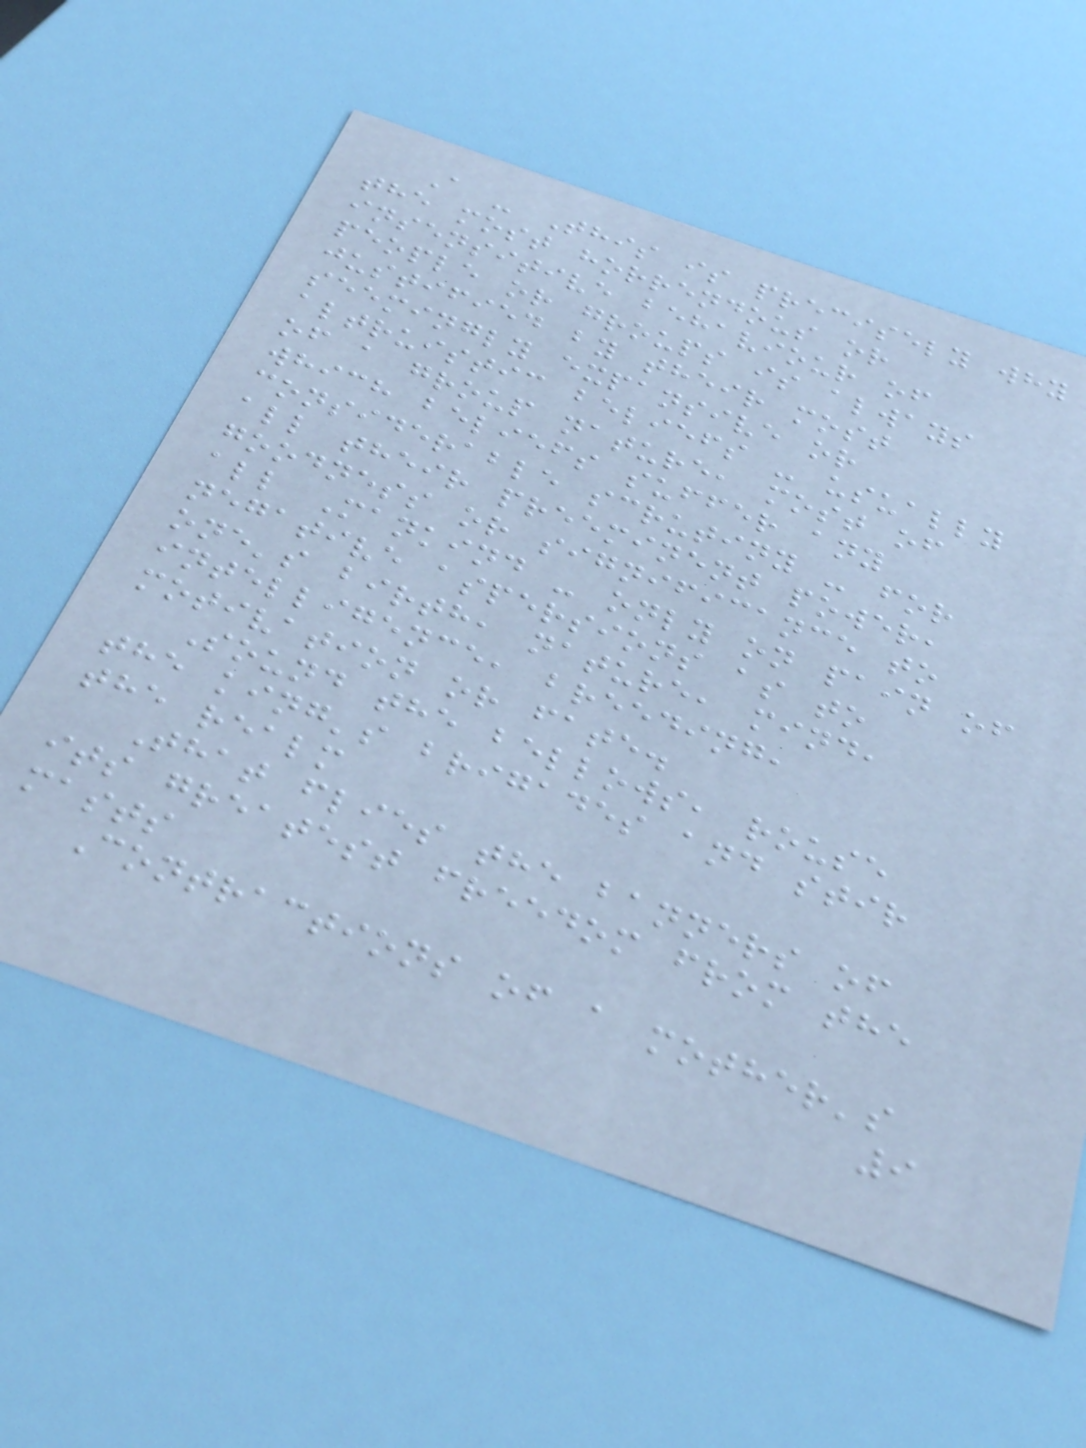A - This is precisely why
the most horrendous or
insensitive behaviour of
people or groups is always
justified by their most
seemingly expansive or
altruistic beliefs - usually
of a group nature, most of
which beliefs suffer any
considerable scrutiny - for
all their preeminent power,
goodness or significance to
all Mankind - only on pain of
negative aspersions as to
one's birth, nature, mind,
intelligence, breeding,
motivation or fate.
Sound the bellows, rouse
the king's brigades and stir
the realm
That flies the banners of
its greatest freedom from the
masts
Contractions of a mother's
9
